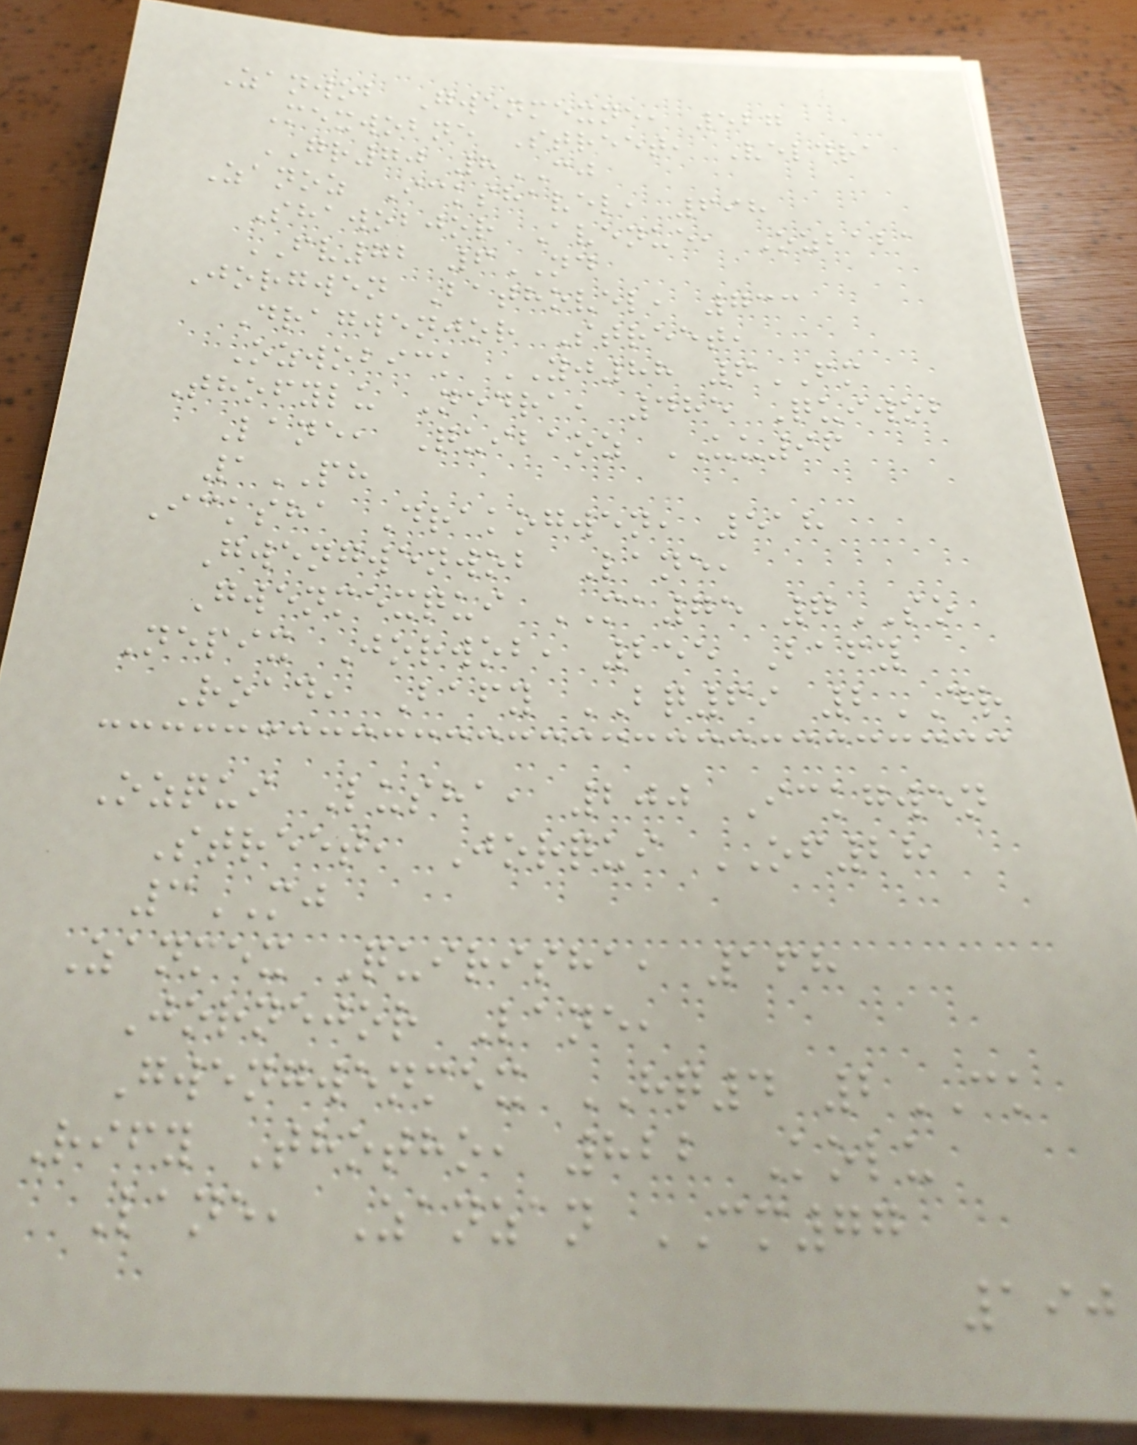Zanwob Gwenmexne, 527
Mexwobne Street, Veldra
GR70 8CJ
Zanoz Ickshavel, 698
Shawobjor Avenue, Ozbaba
FV72 6ND
Jorgwen Bathovel, 733
Dragwenjor Street,
Ozwobick YJ88 6FM
Thofylu Nedra, 485 Quiwob
Lane, Quibaoz UU96
1PH
Icksha Drakogwen, 518
Gwengwenwob Lane,
Gwenmexqui MA75 7SO
Nepix Jorwob, 255 Bafy
Road, Bafy BQ69 2DR
Ozqui Lusha, 200 Ickgwen
Street, Jorqui OF28
3MJ
Zanmex Quirisha, 168
Jornejor Lane,
Gwengwenmex HQ4 2CK
Rify Thotho, 822 Kolu
Lane, Zanzan CM77
190
